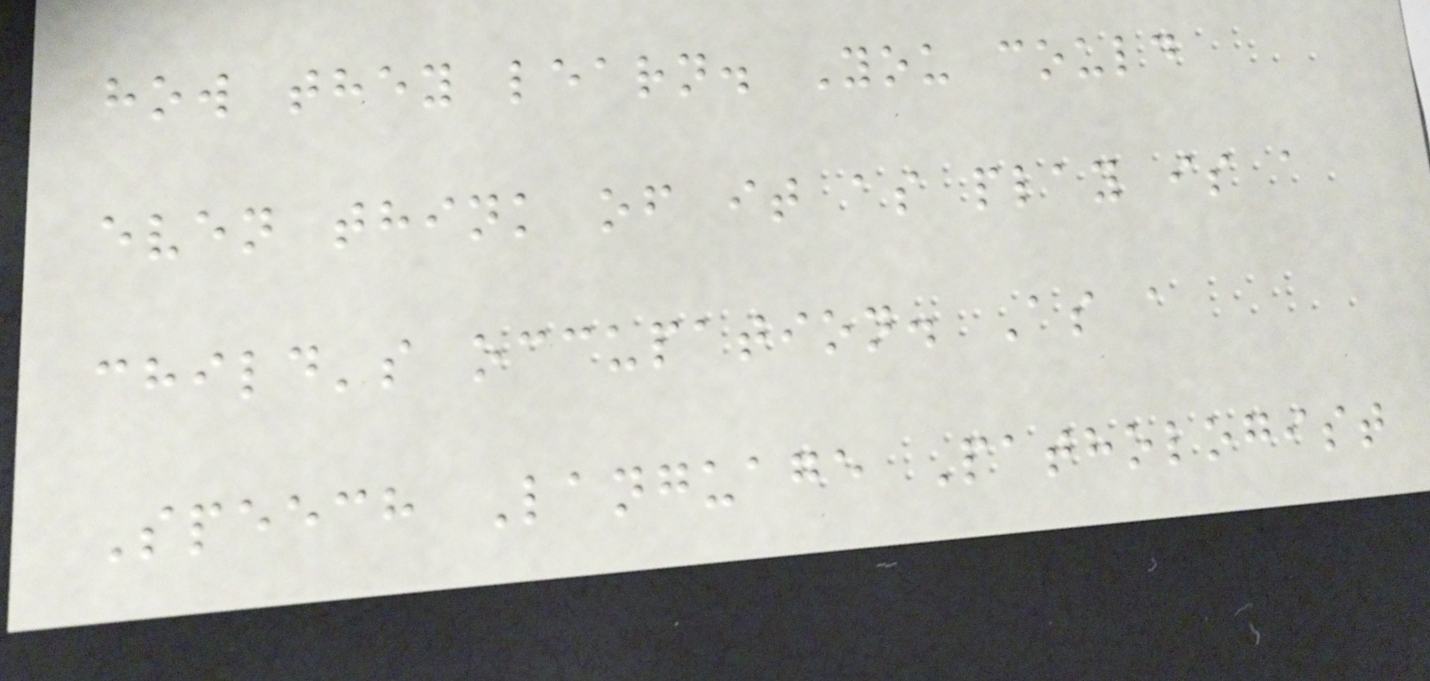how they learn. You could
even think of it as play is a
child's occupation. As a
Speech Language Pathologist
